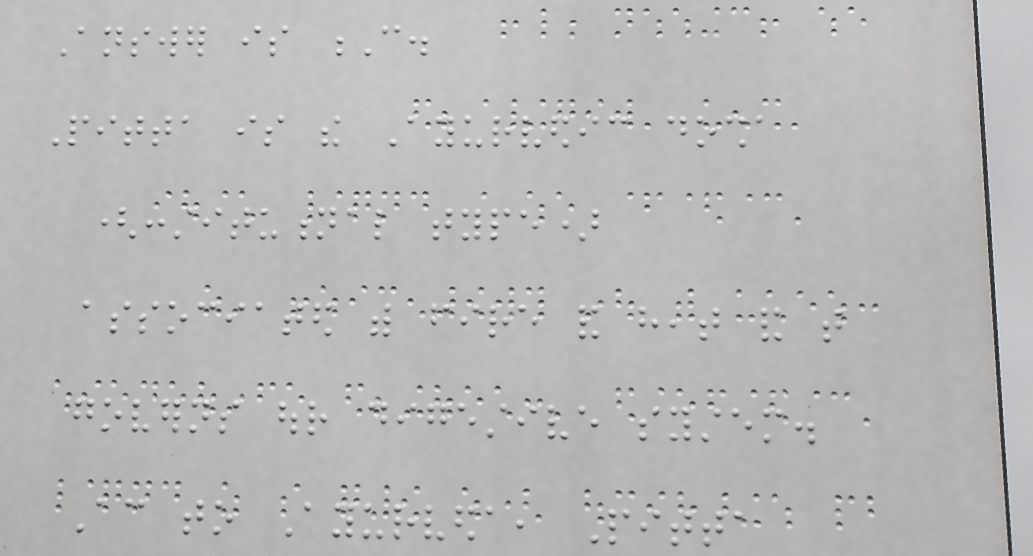Answer is C.
Pitta is the Ayurvedic dosha
(constitutional type)
associated with fire and heat and that
governs our digestive system.
According to Ayurveda, Pitta
